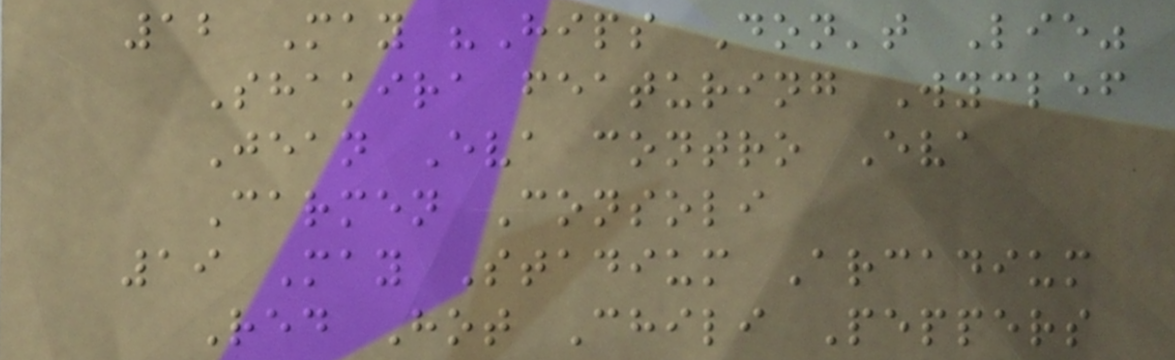12 May "Hips Don't Lie"
Shakira featuring Wyclef
Jean Eva contro Eva
Carmen Consoli
19 May Stadium Arcadium
Red Hot Chili Peppers
